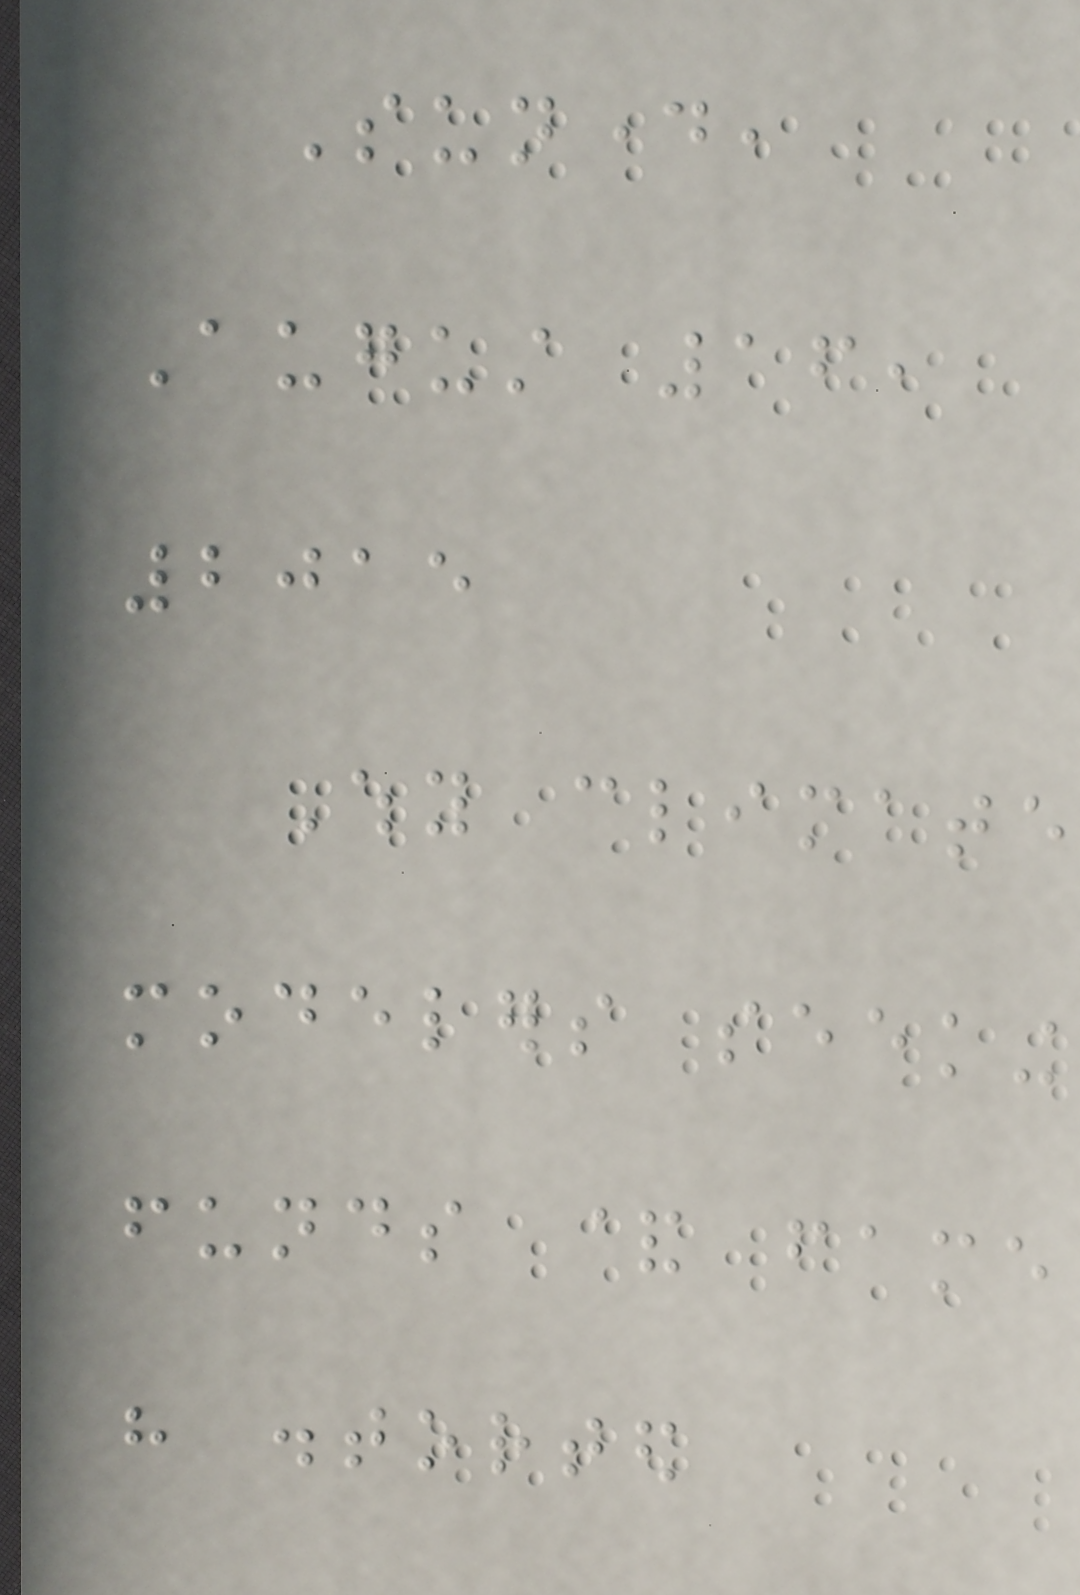Sunday,
August 16,
2015
Why climate
modelers seeking
funds & fame
have distorted
